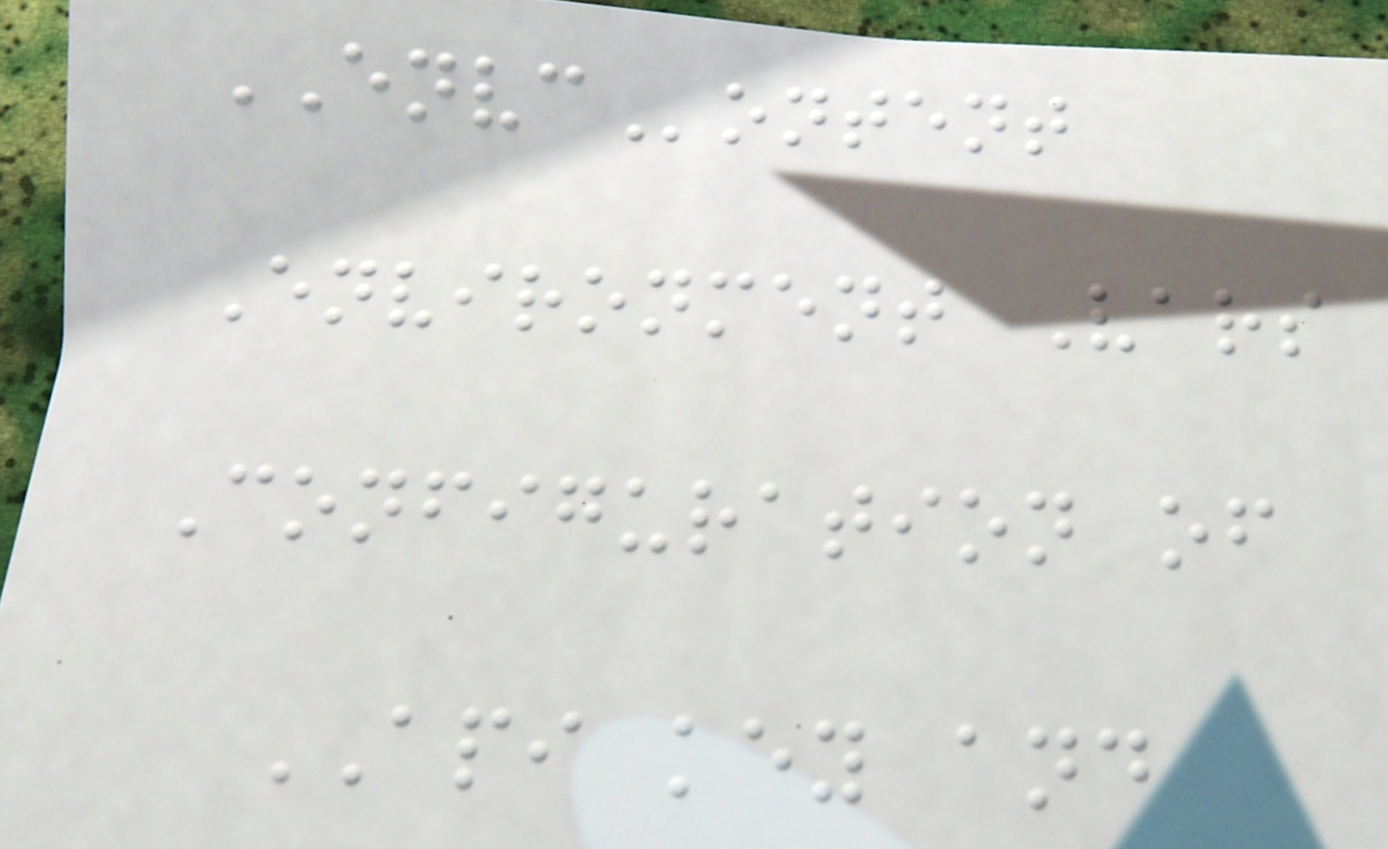ENVContent
Environment Vars
Configuration of
API key and
